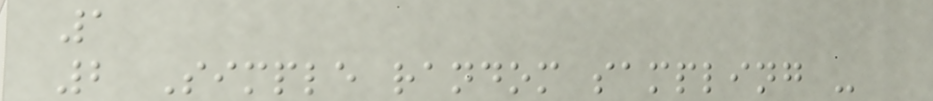1
2 Simple random sampling -
